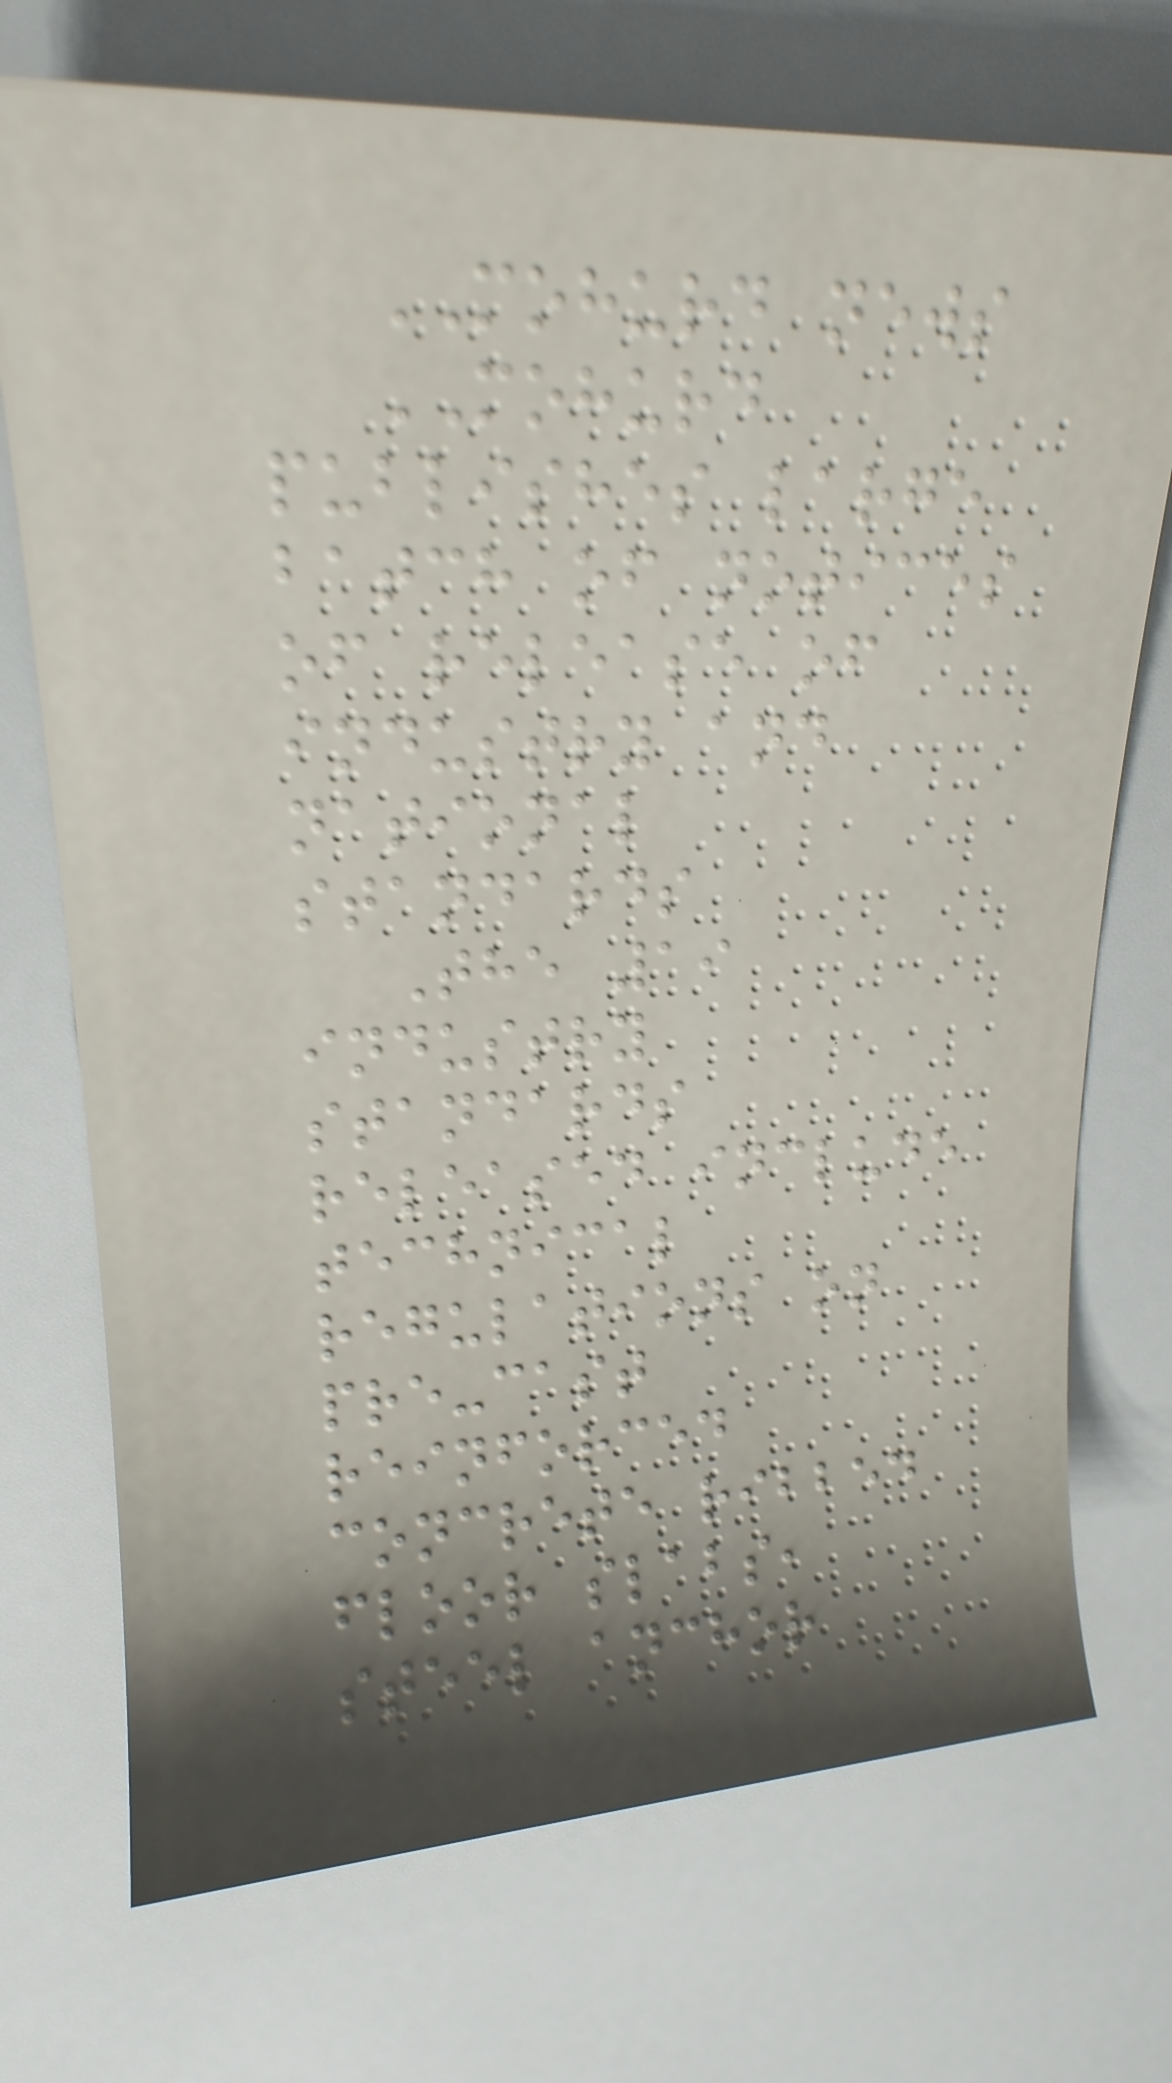MOHURD news
MOHURD
publishes large
batch of notices
of release of
industry and
national
standards
The 19
industry
standards
released include
technical
regulations on
pre-cast
reinforced
concrete ribbed
floor slabs,
steel anchor
